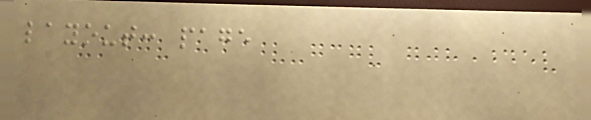layout: page
